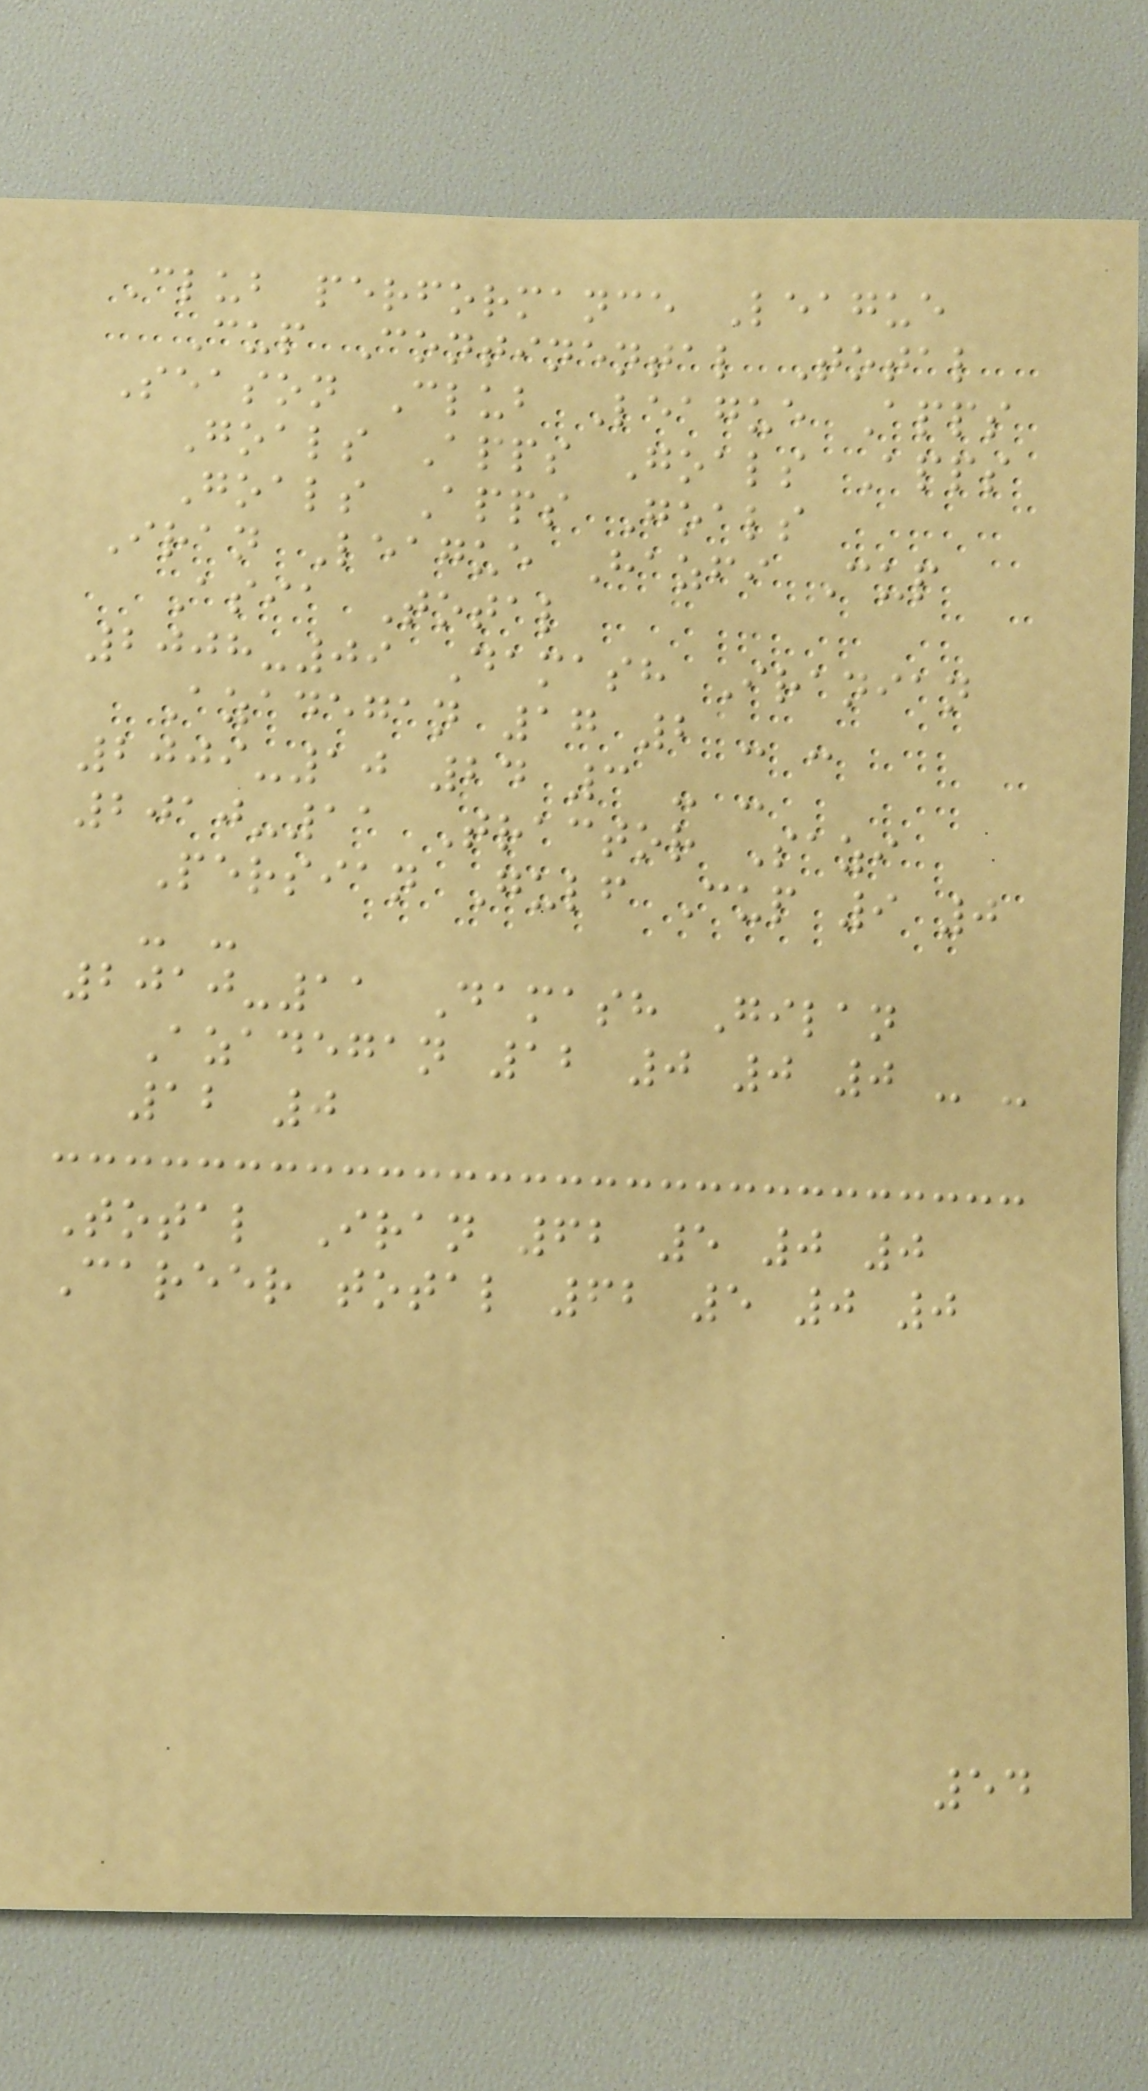Club performance League
Cup Continental Total
Season Club League Apps
Goals Apps Goals Apps
Goals Apps Goals
Iran League Hazfi Cup
Asia Total
2008-09 Damash Iranian
Azadegan 17 2 - -
2009-10 24 3 - -
2010-11 Tractor Sazi
Persian Gulf Cup 9 0
- -
2010-11 Damash Gilan
Azadegan 12 0 0 0 - -
12 0
Total Iran 62 5 0 0
Career total 62 5 0 0
54
